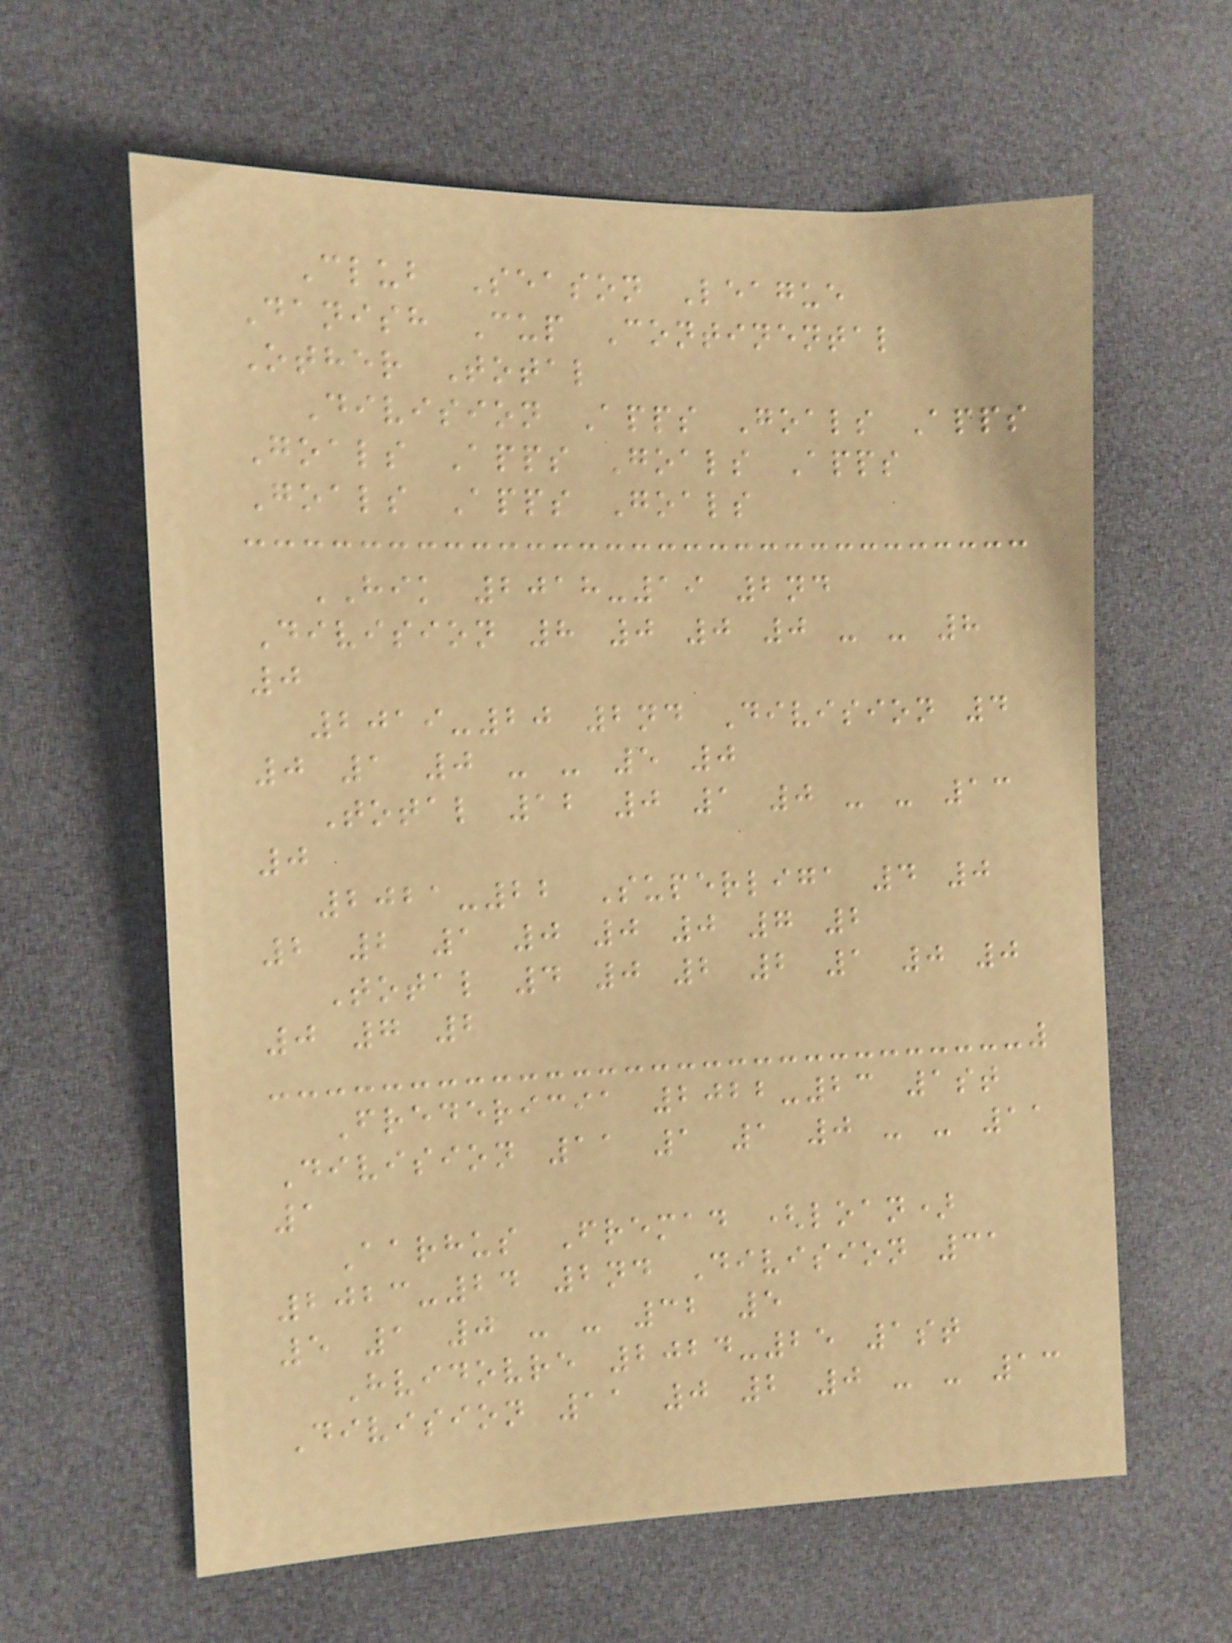Club Season League
Danish Cup Continental
Other Total
Division Apps Goals Apps
Goals Apps Goals Apps
Goals Apps Goals
HIK 2018-19 2nd
Division 8 0 0 0 - - 8
0
2019-20 2nd Division 4
0 1 0 - - 5 0
Total 12 0 1 0 - - 13
0
2021-22 Superliga 4 0
2 2 1 0 0 0 7 2
Total 4 0 2 2 1 0 0
0 7 2
Fredericia 2022-23 1st
Division 11 1 1 0 - - 11
1
Aarhus Fremad (loan)
2023-24 2nd Division 31
5 1 0 - - 32 5
Hvidovre 2024-25 1st
Division 11 0 2 0 - - 13
